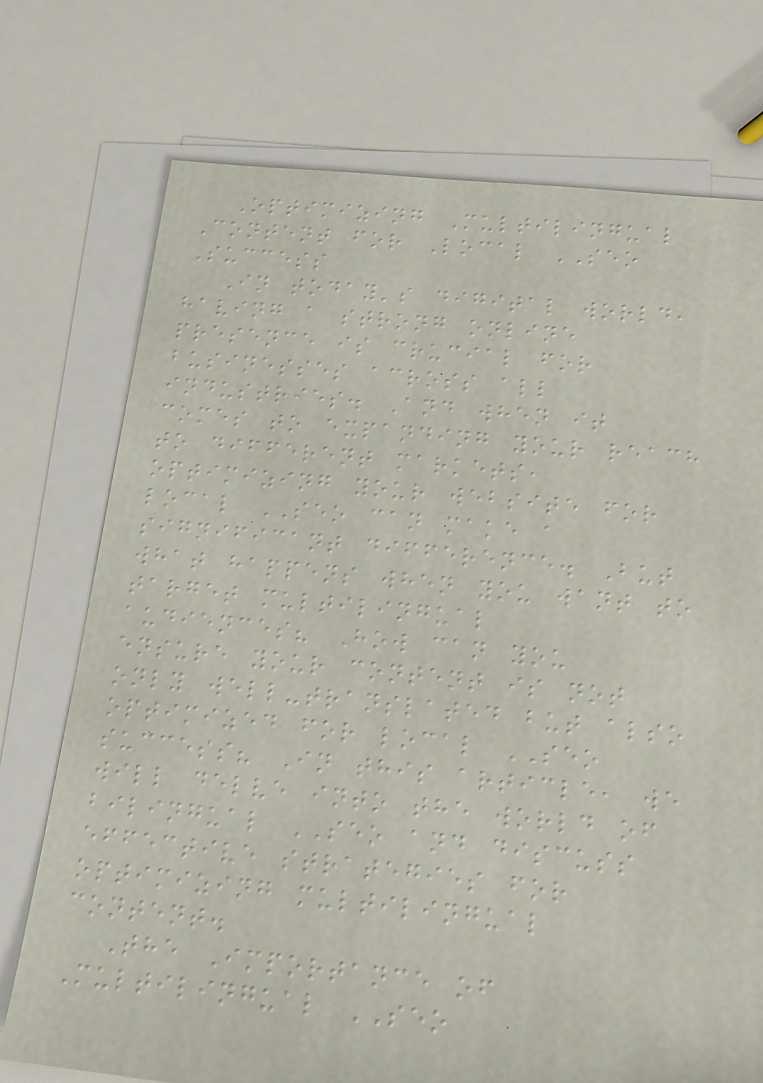Optimizing Multilingual
Content for Local SEO
Success
In today's digital world,
having a strong online
presence is crucial for
businesses across all
industries. And when it
comes to expanding your reach
to different markets,
optimizing your website for
local SEO can make a
significant difference. But
what happens when you want to
target multilingual
audiences? How can you
ensure your content is not
only well-translated but also
optimized for local SEO
success? In this article, we
will delve into the world of
bilingual SEO and discuss
effective strategies for
optimizing multilingual
content.
The Importance of
Multilingual SEO
